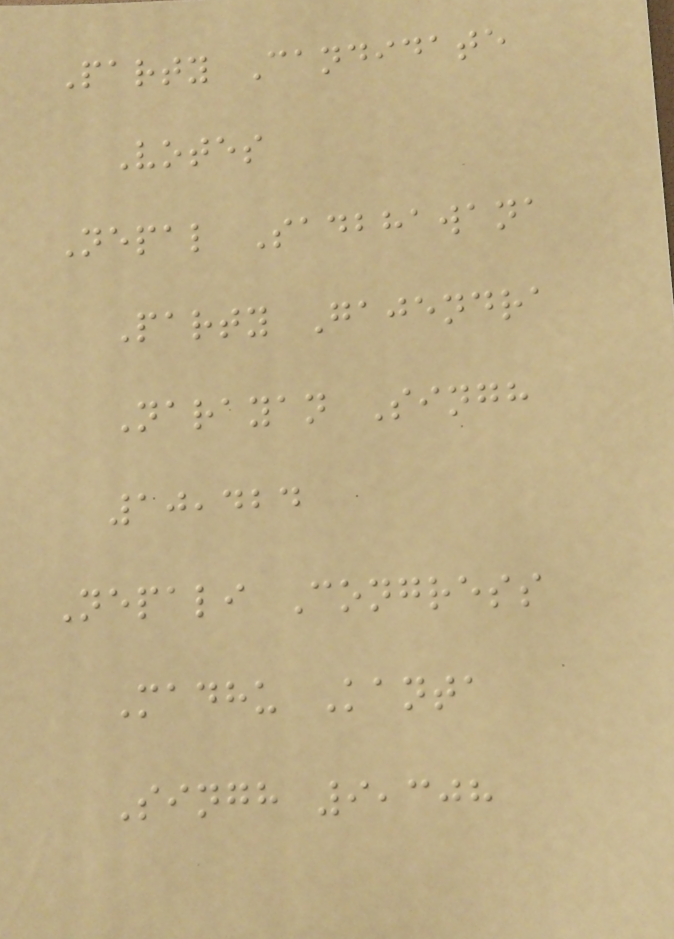Party Candidate
Votes
Nepal Sadbhawana
Party Gajendra
Narayan Singh
10,424
Nepali Congress
Madhu Kanta
Singh 9,308
